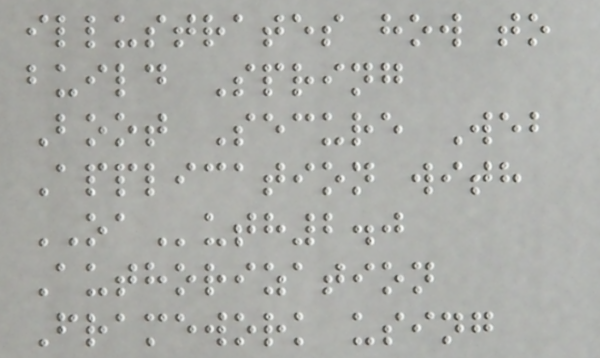illustrates how to
build Spring
Boot Secure Web
Application with
OAuth2.0
Authorization
Framework using
